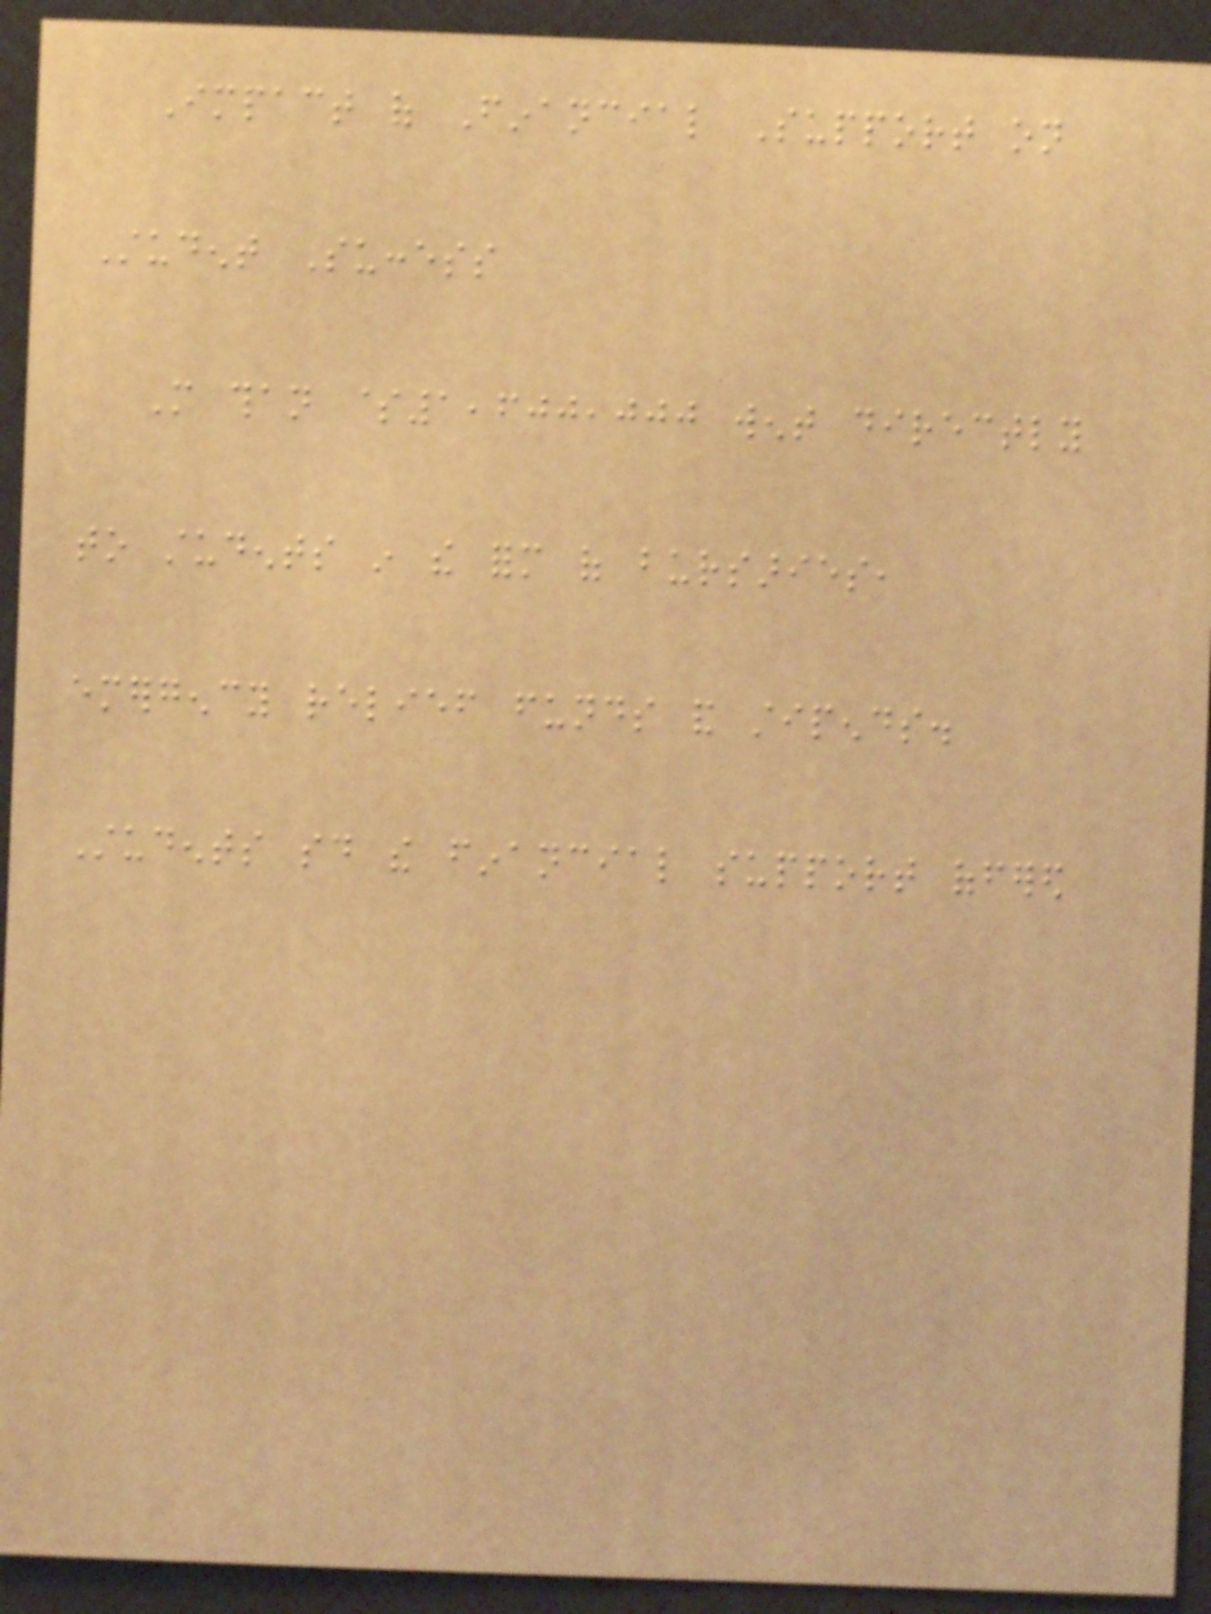Impact of Financial Support on
Student Success
More than $1,600,000 went directly
to students in the form of bursaries,
emergency relief funds and stipends.
Students said the financial support offered
